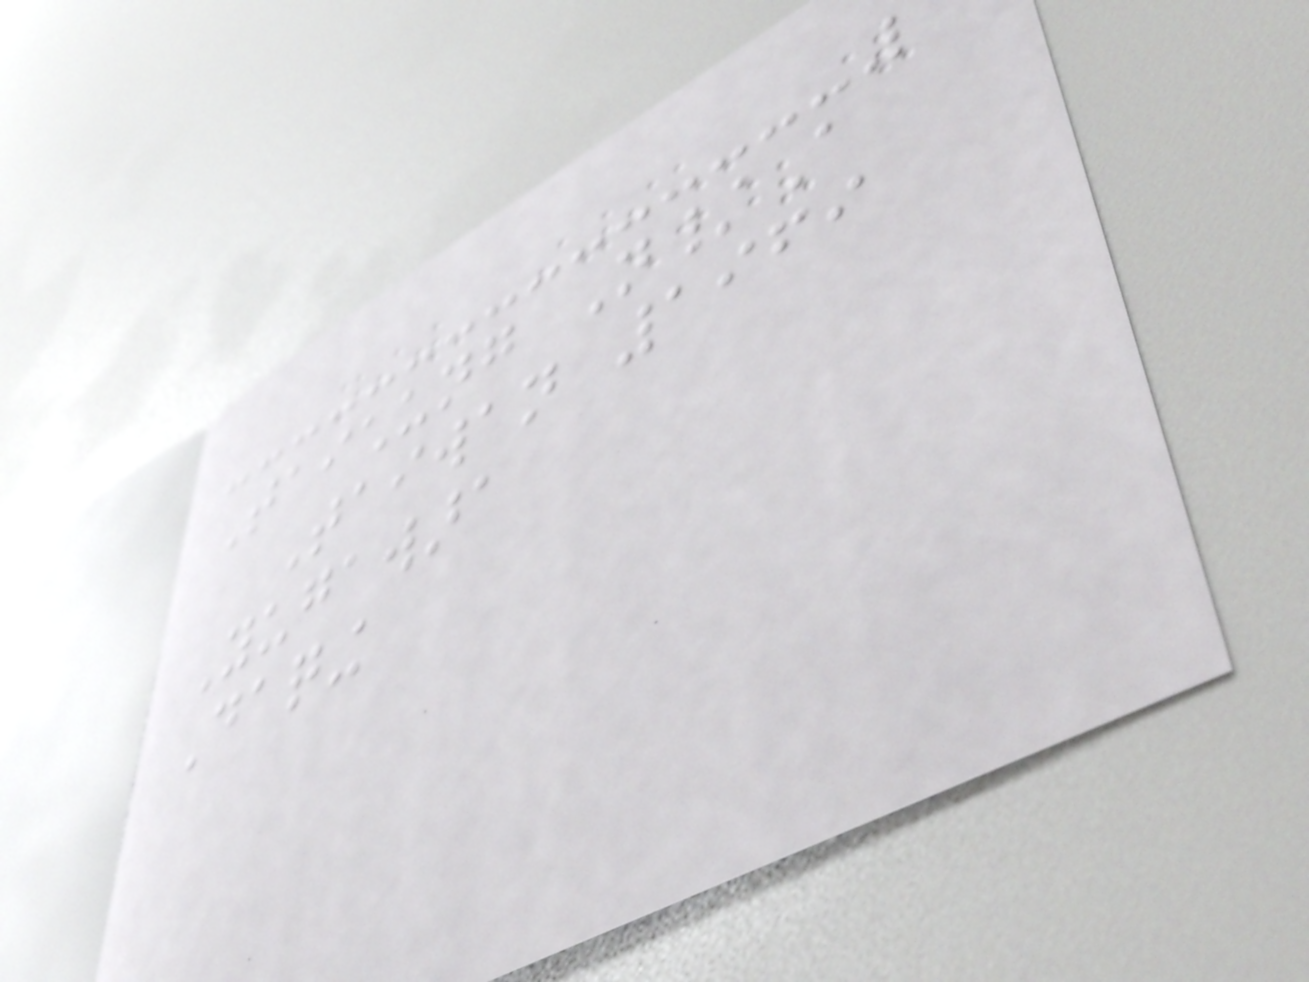Taichung N/A
Taiwan 1969
Yugawara
Daqing
